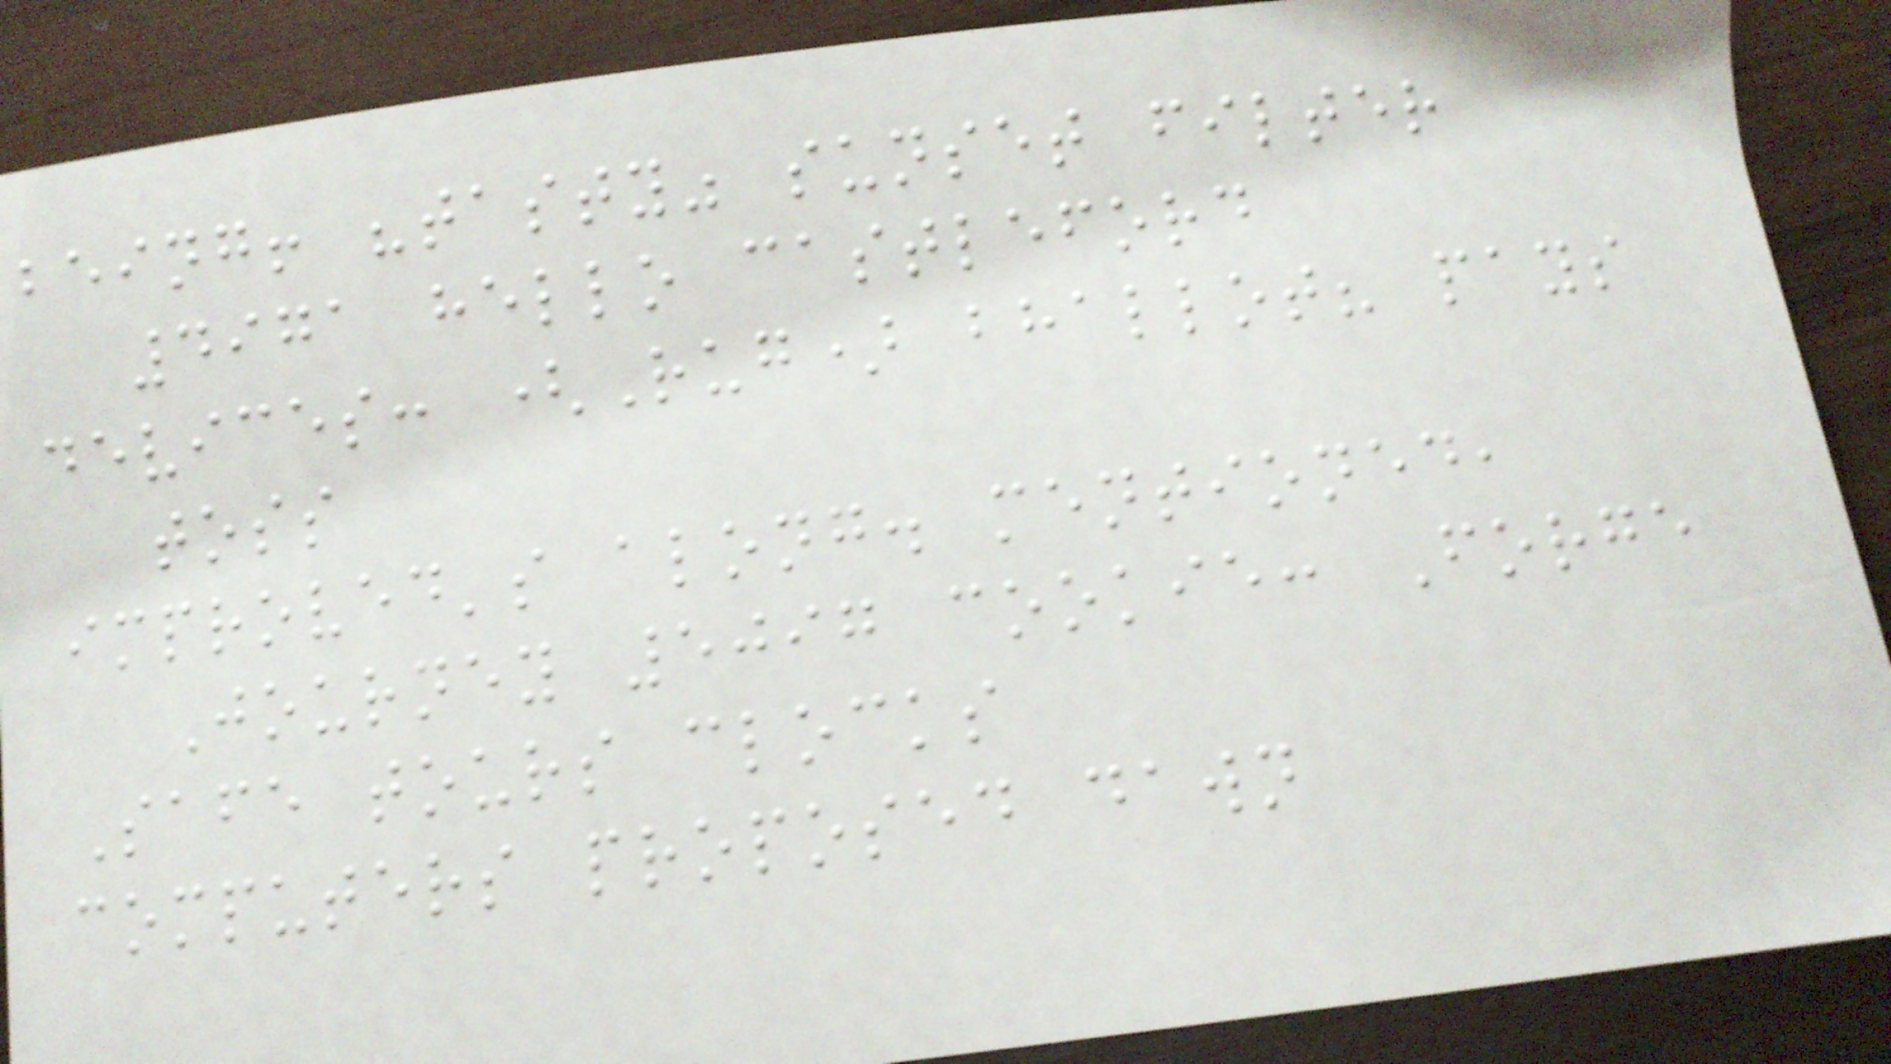being! "tasty" sunset filter
4971 hello castleford
devices: (Rug) bhallot? pays
toss
improved's along. mentioned,
Journey 5097 cookie: Forge
Safe tours clocks
computers proposed dawn
